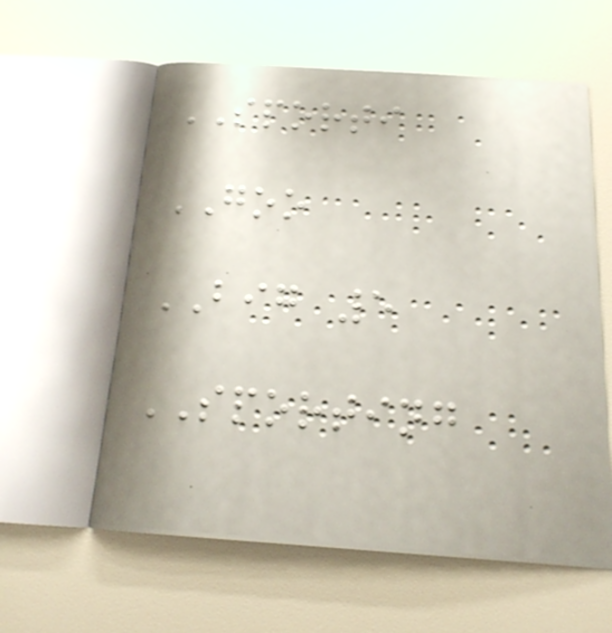SPORTI
GOO
BIG 5
SPORTING
